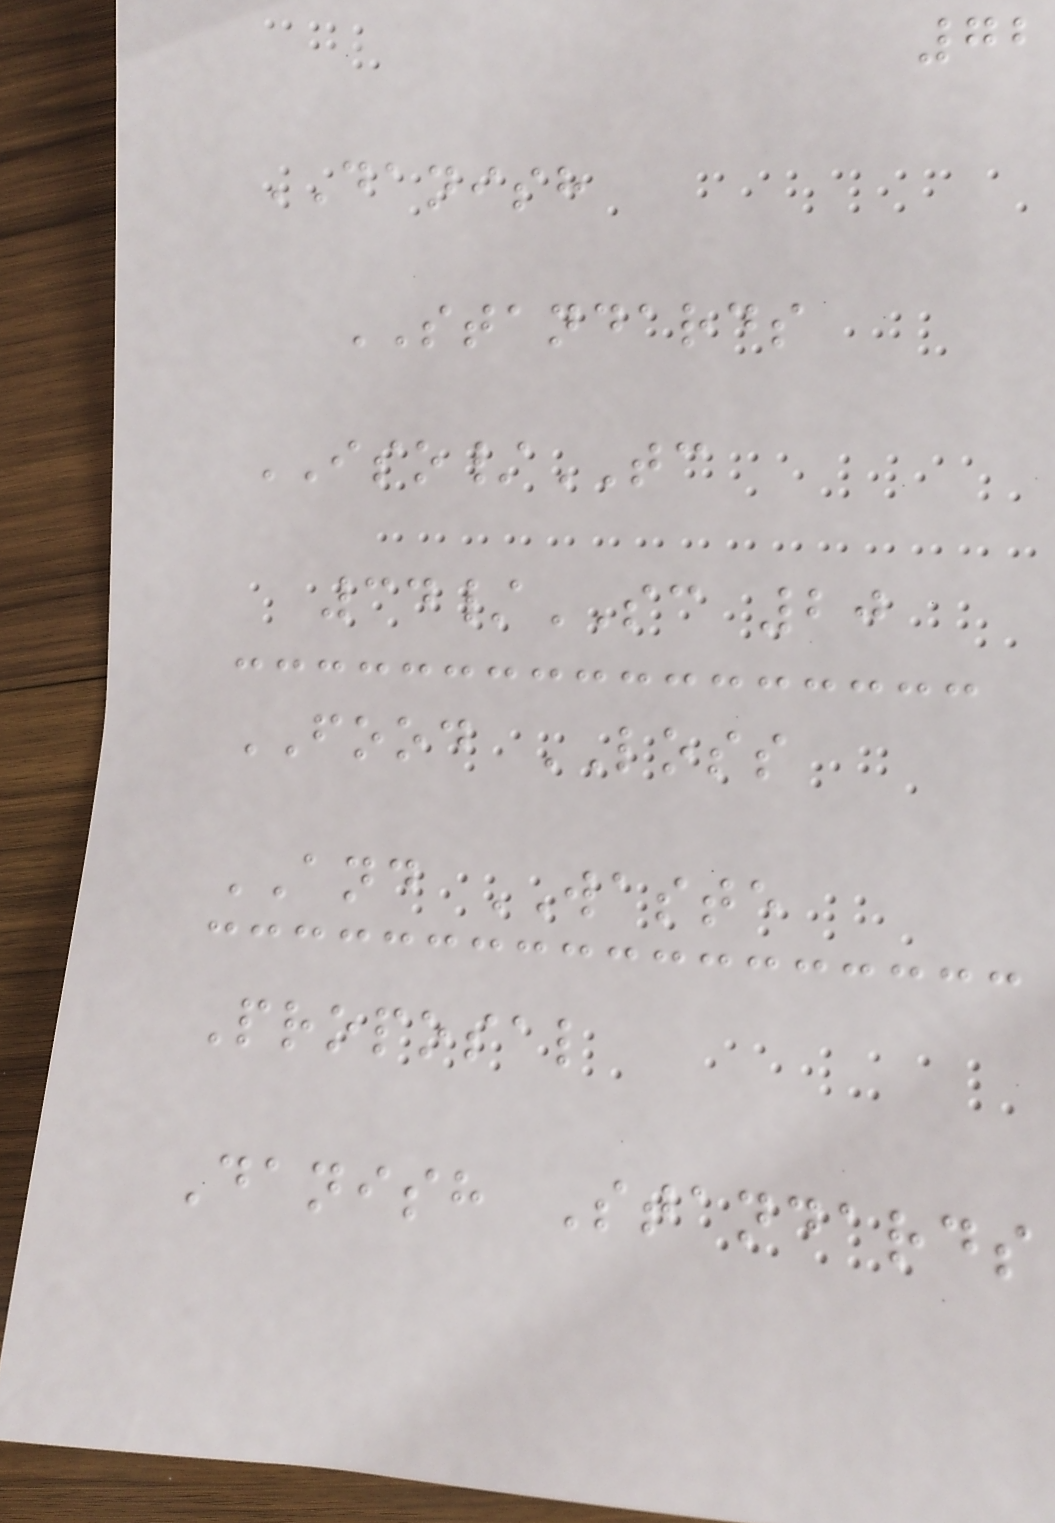72
DANISH
STANDARDS
ISO/TC
34/SC 20
FOOD LOSS
AND WASTE
Proposal
Danish Standards
